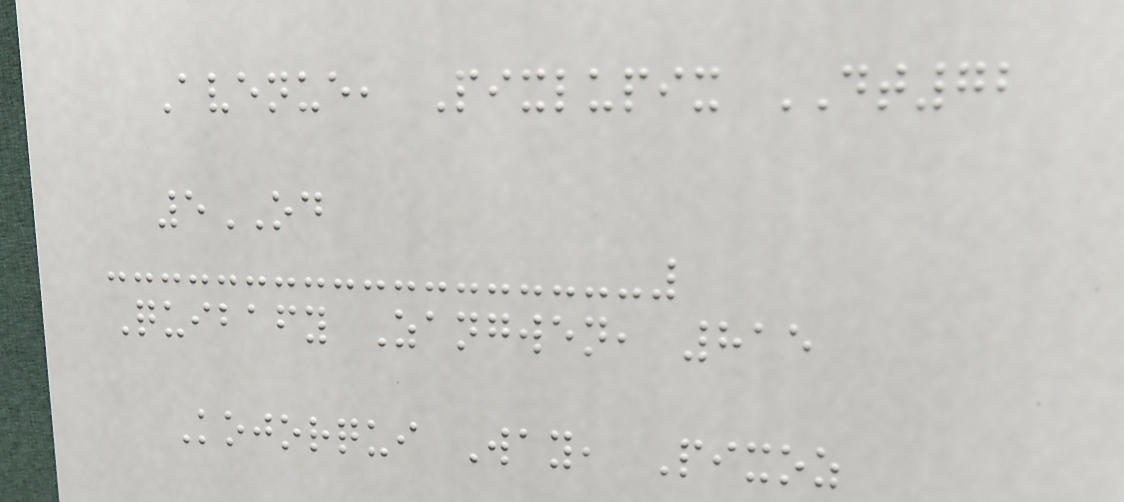Avenue, Pixlupix DT72
5OD
Quibafy Zangwen, 815
Kojorqui Way, Pixoz
